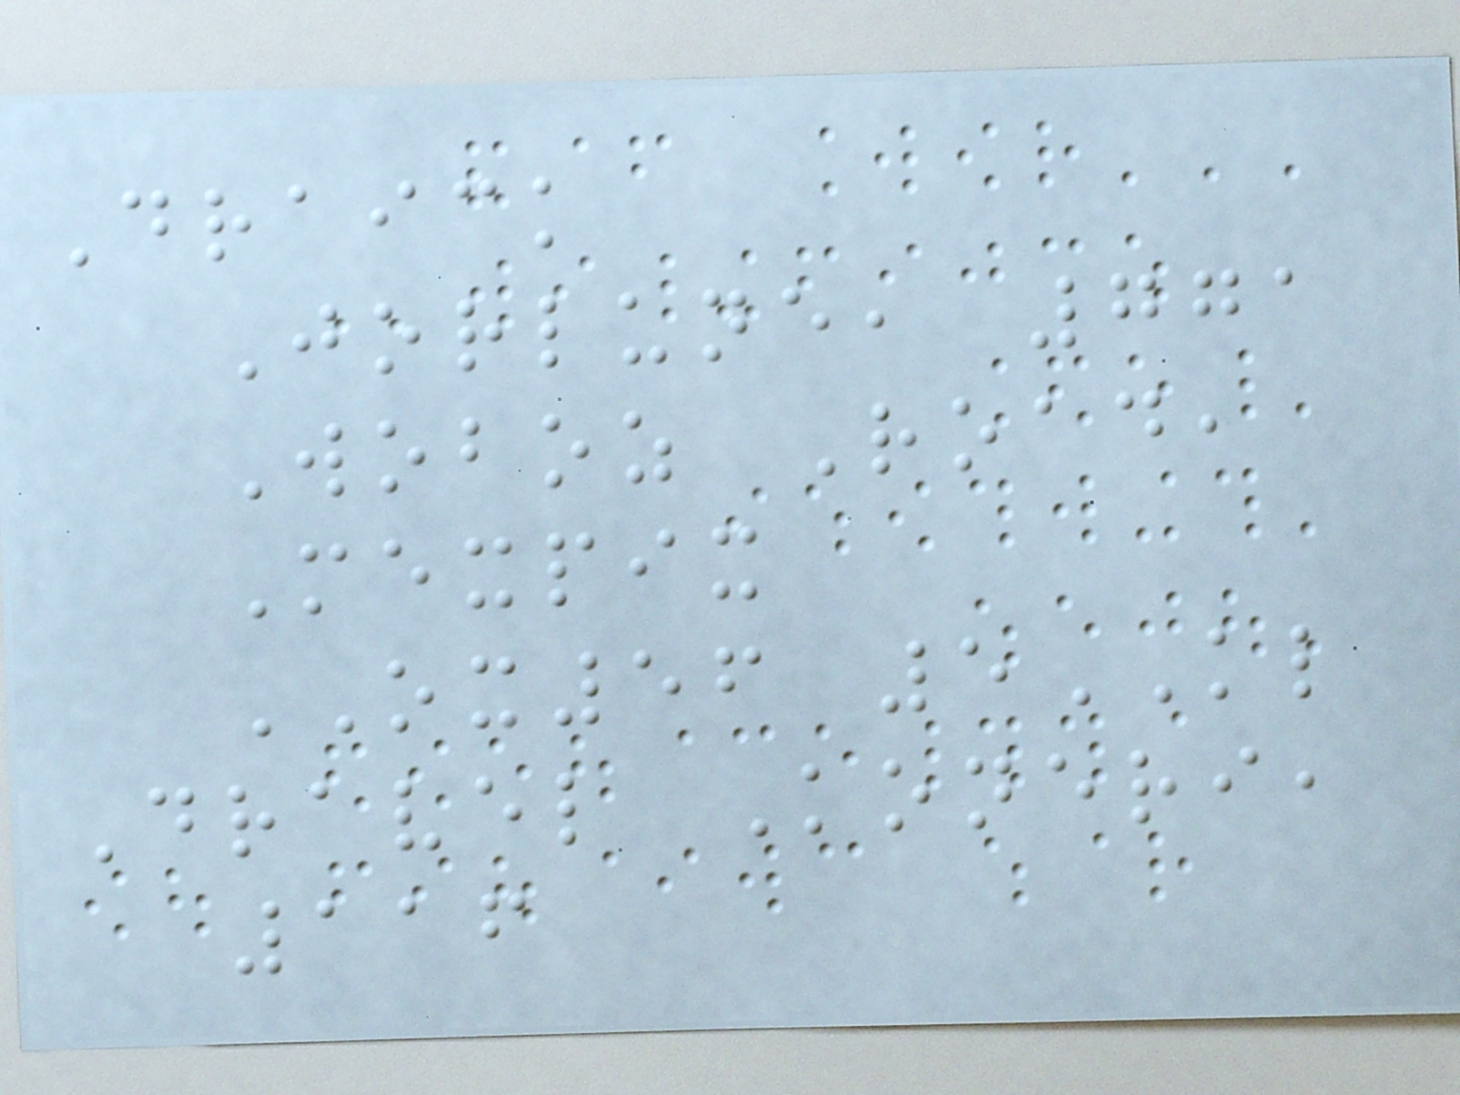Draick
Jorlune, 771
Woboz Road,
Mexpix
OX56 5KL
Dravel Koneri,
116
